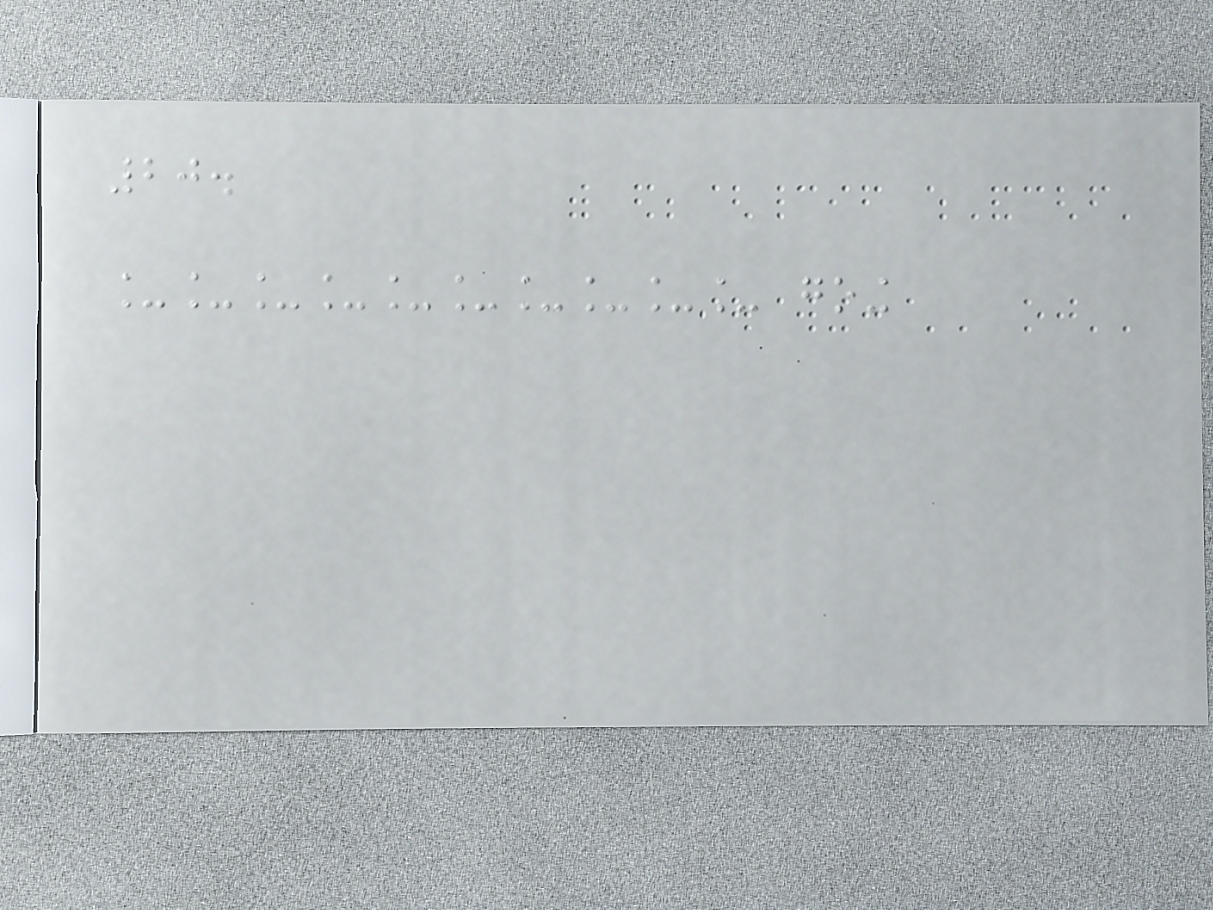20.
__________ going
